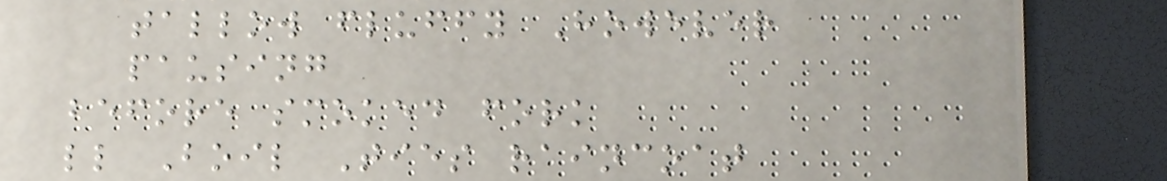tallow fluffy However
pausing
before smoked fork
ll Boil Ties raincoat
